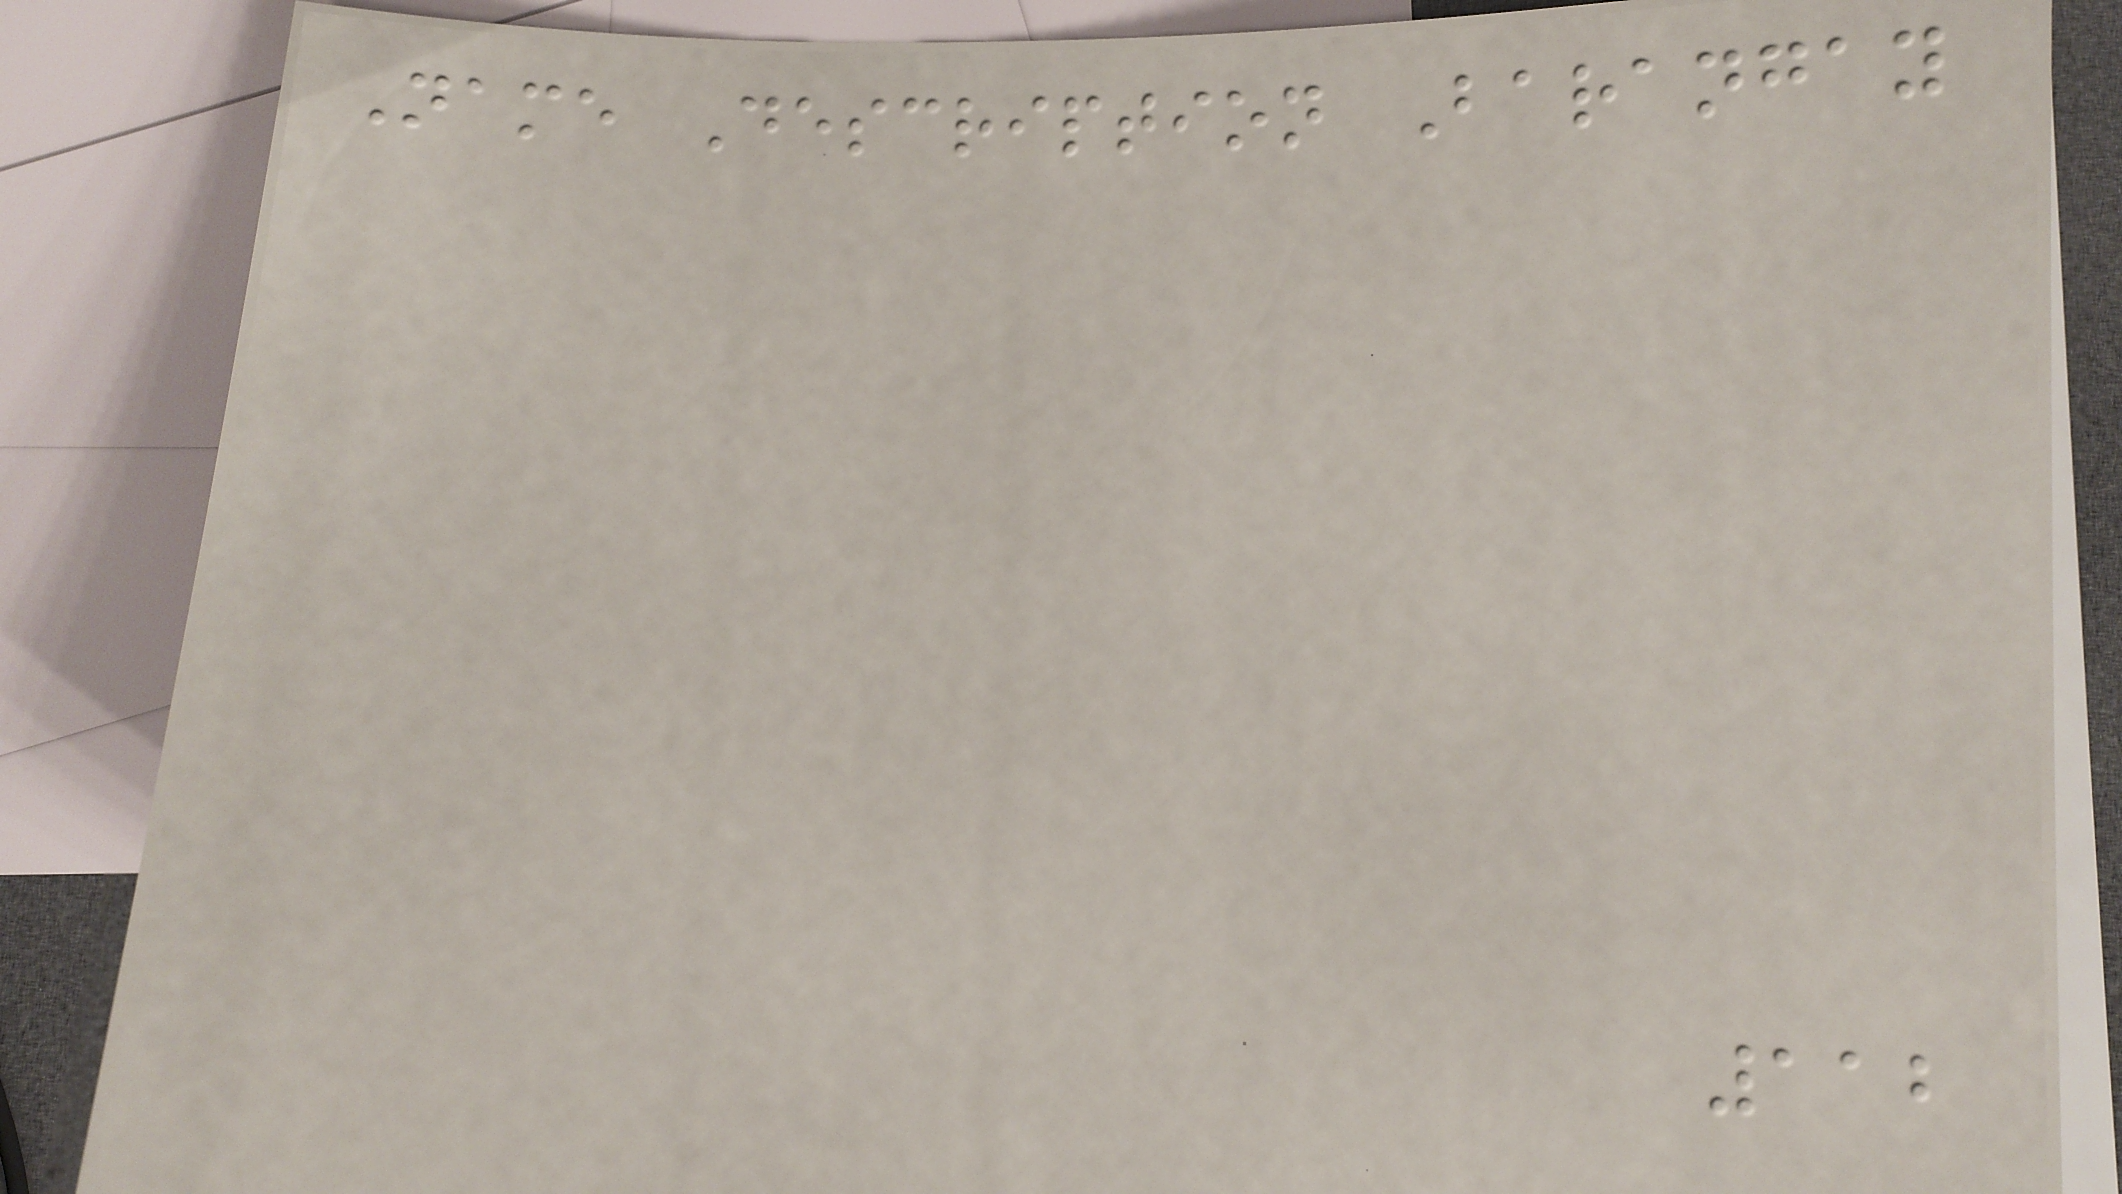Name Description Barangay
112
